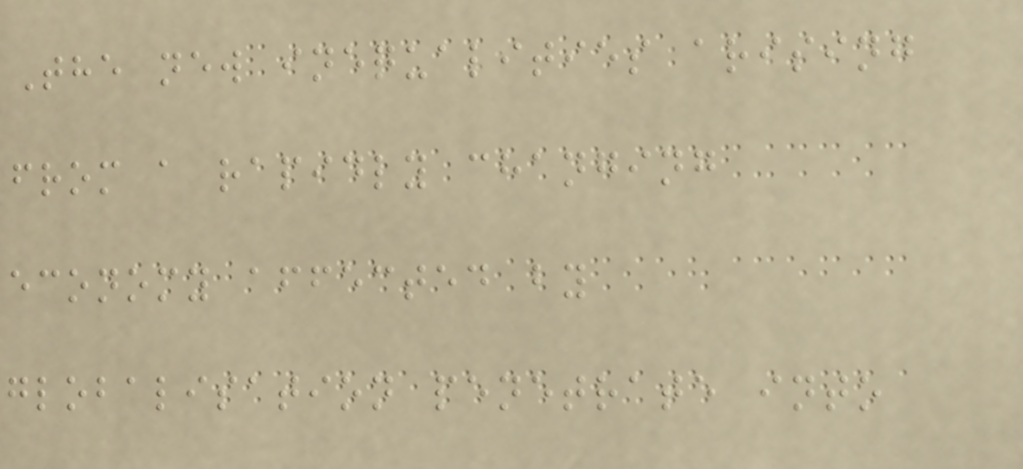The new inequalities arising
from a rapidly changing
economy affected by
globalisation penetrate into
